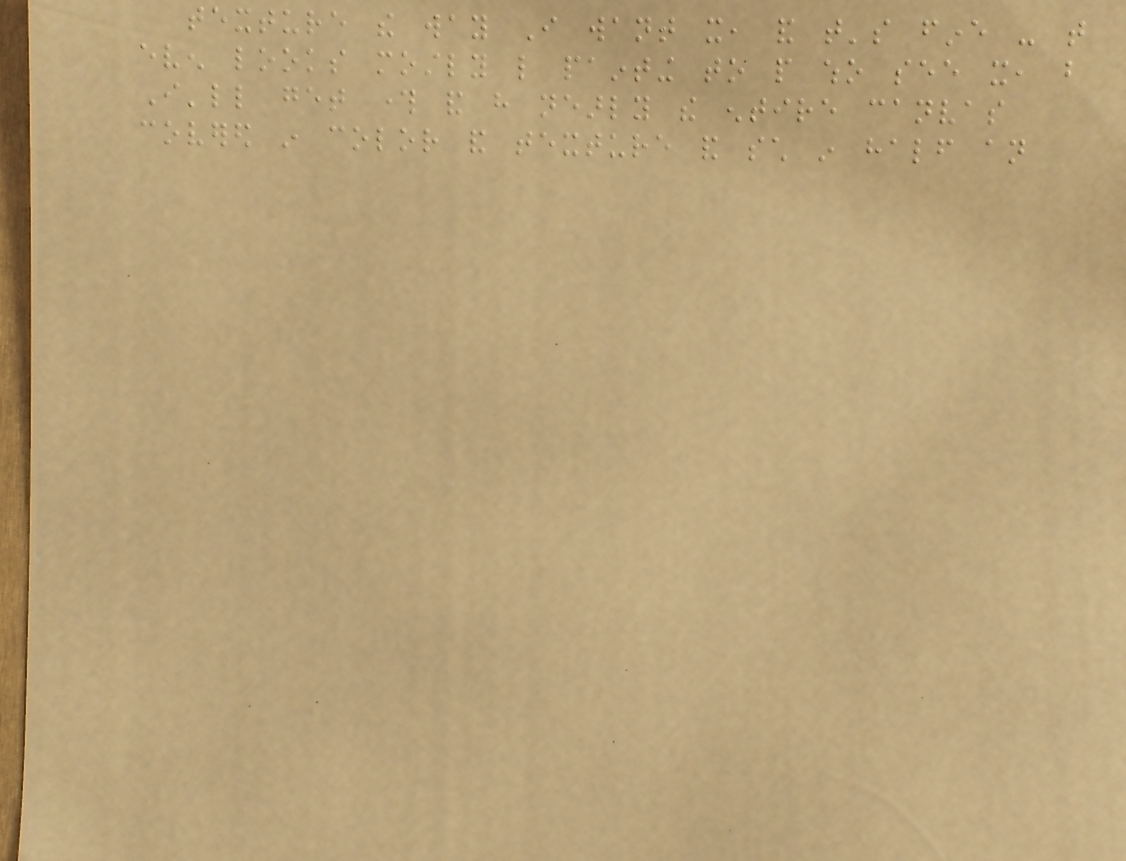texture the way I want it, and that's fine - that
even looks mostly like painting to people who see it, but
I'll get through and have nearly the entire canvas
covered in color and texture and such in half an
